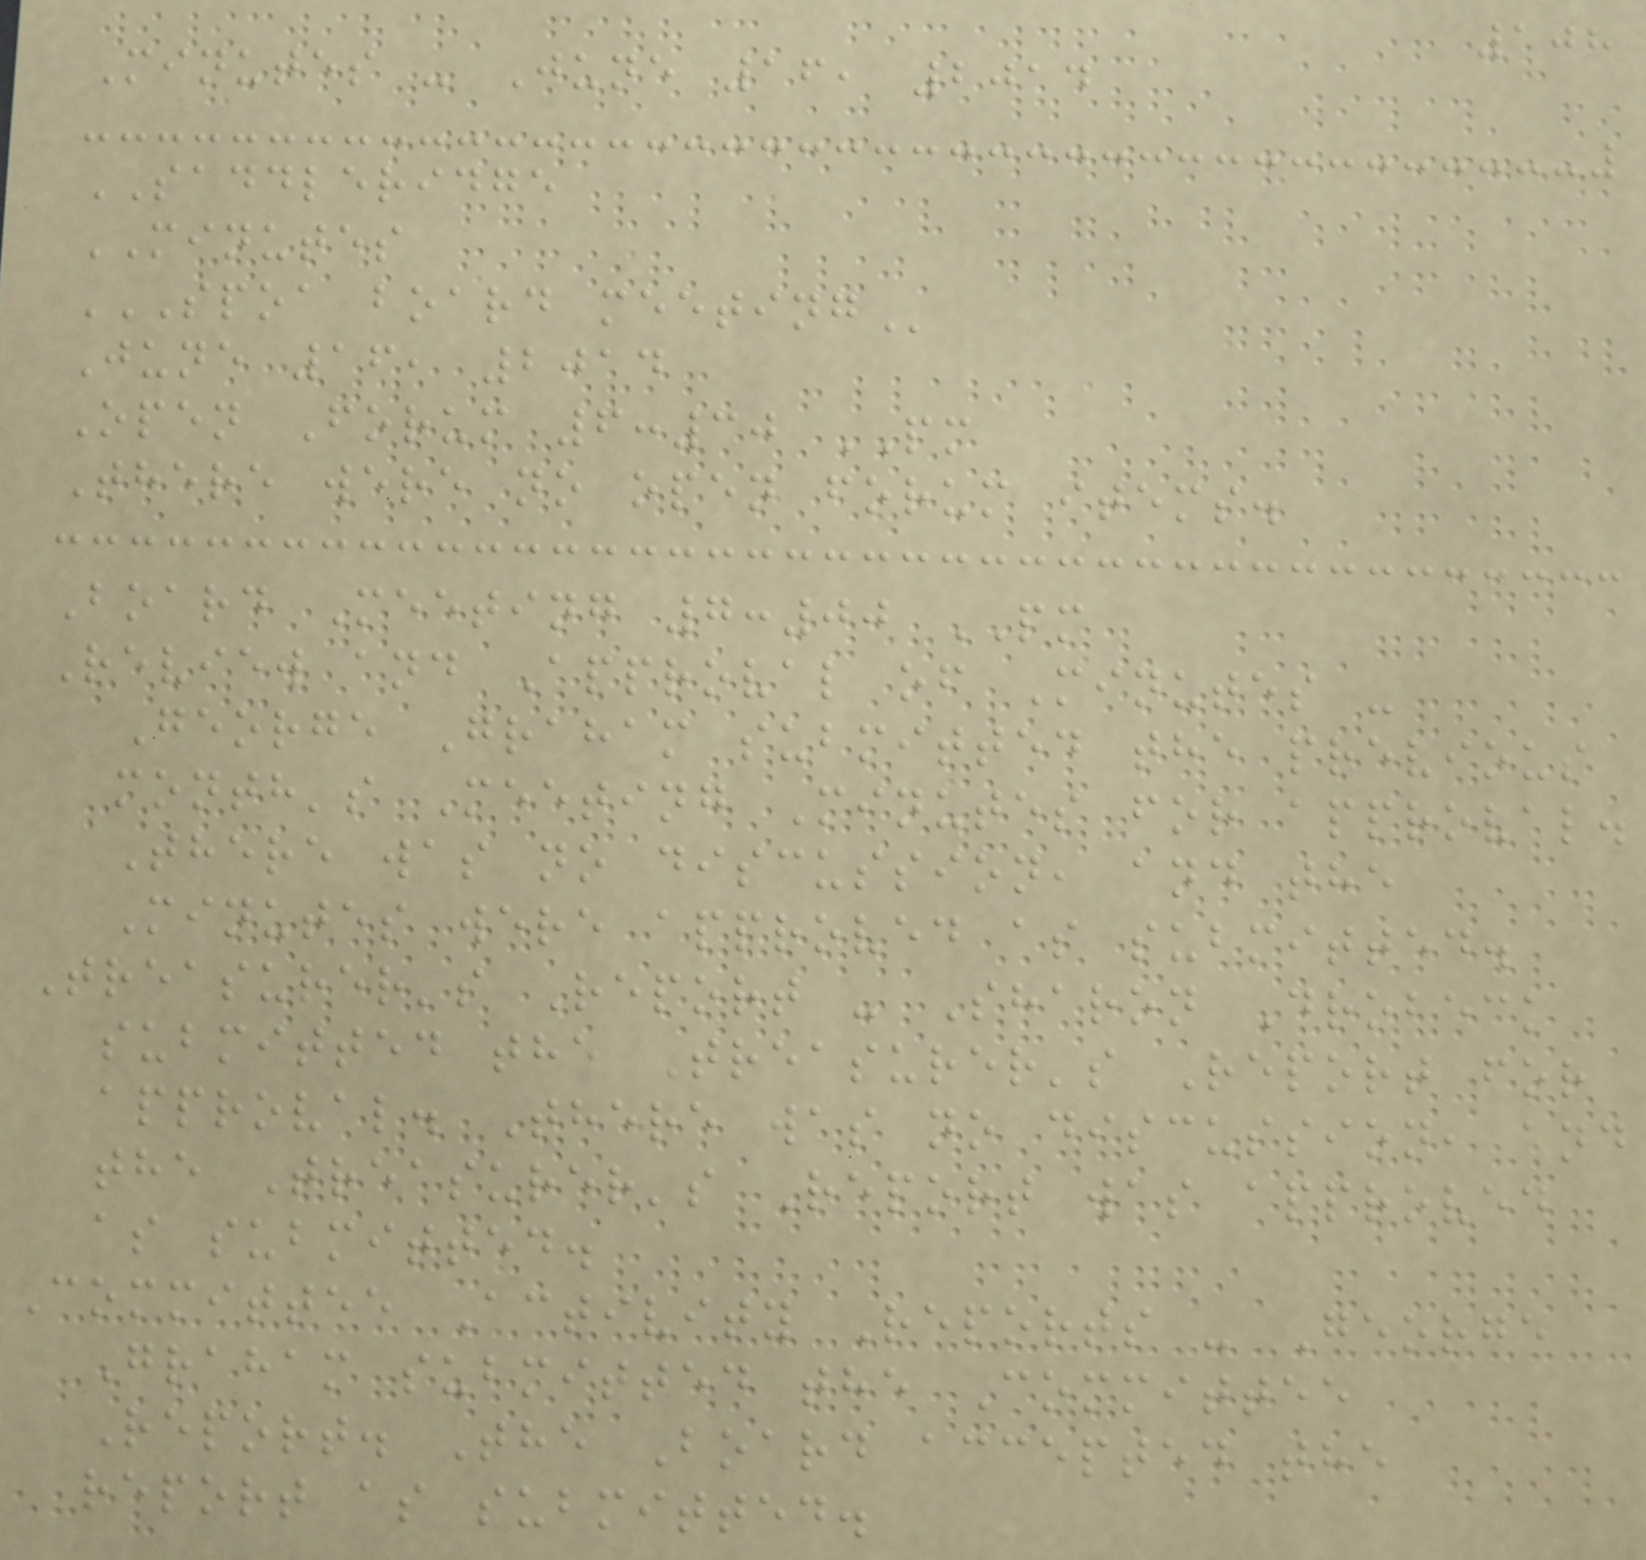108
Minutes - June 16, 2014
SADDLERIDGE
MINUTES
SPOA BOARD MEETING
June 16, 2014
Open Forum 6:30 PM
There were no open forum items.
Board Meeting 7:00 PM
Review and Approval of Minutes -
George Graham submitted the previous
month's Meeting Minutes for approval.
There was no discussion, and the
Minutes were approved as submitted.
Treasurer's Report - Sharon Drobeck
submitted the Treasurer's Report for
approval. There was no discussion, and
the Treasurer's Report was approved
as submitted.
Committee Activity Reports - George
Graham submitted the Committee
Report. The Board accepted the
report as submitted.
